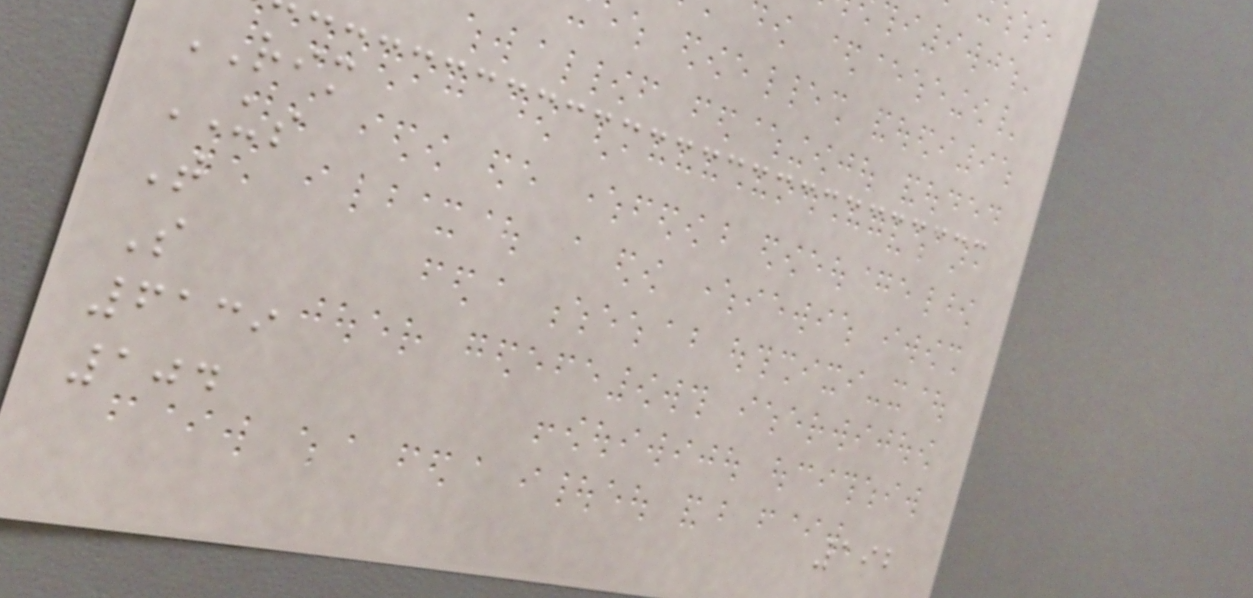RIM
US
T
S
6139
104
192
